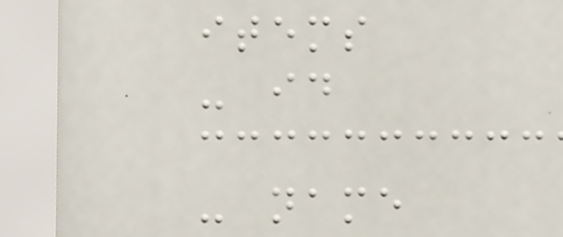items
- id
- name
